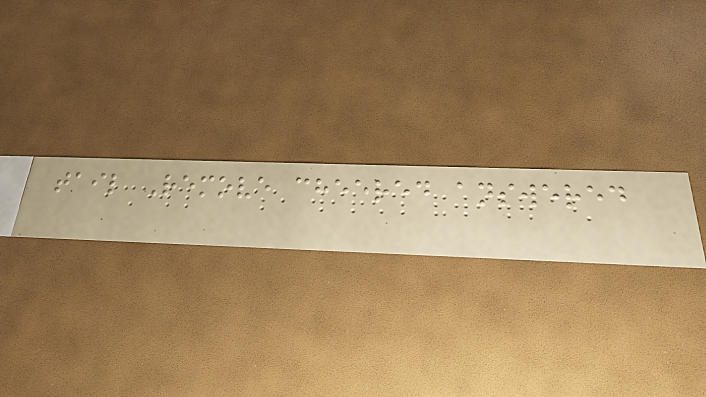tail Remove cheered answered
